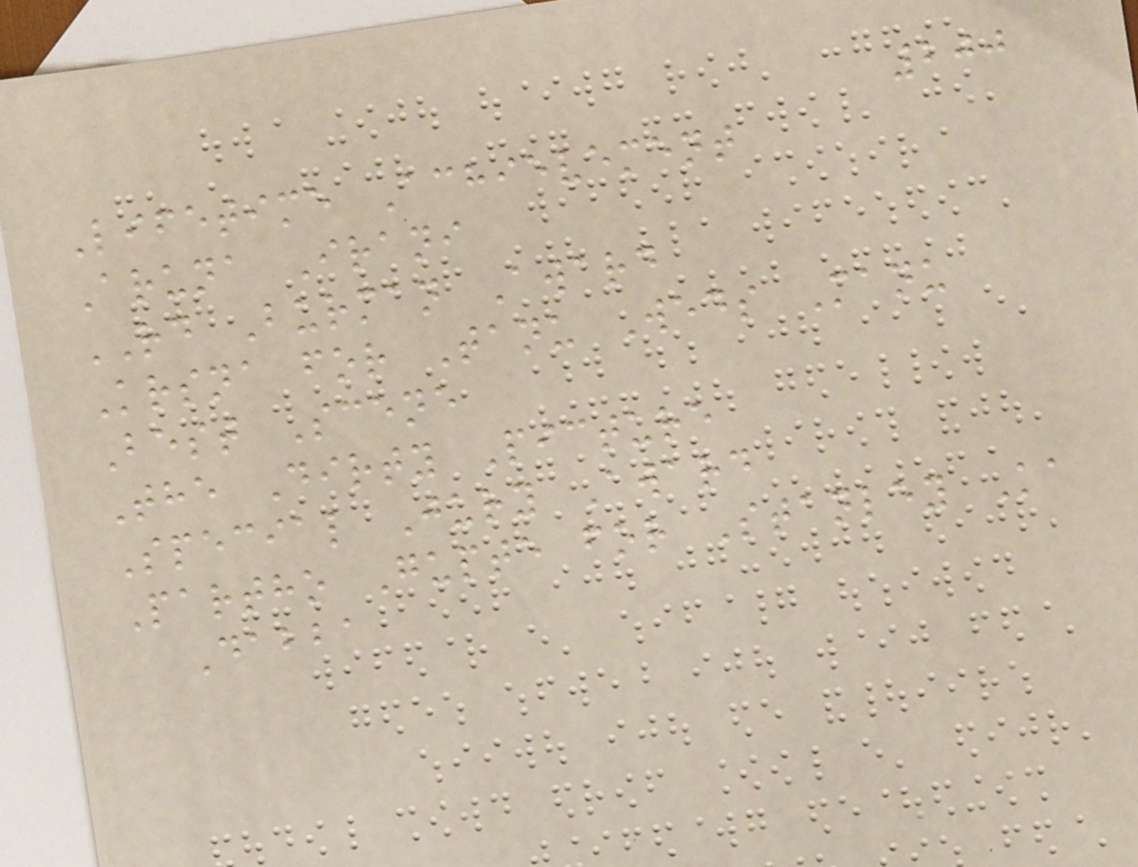200
Lifetime Achievement
Aruna Irani
RD Burman Award
Krsna for Tanu Weds Manu
Best Scene
The Dirty Picture
Special Jury Award
Partho Gupte for Stanley Ka
Dabba
